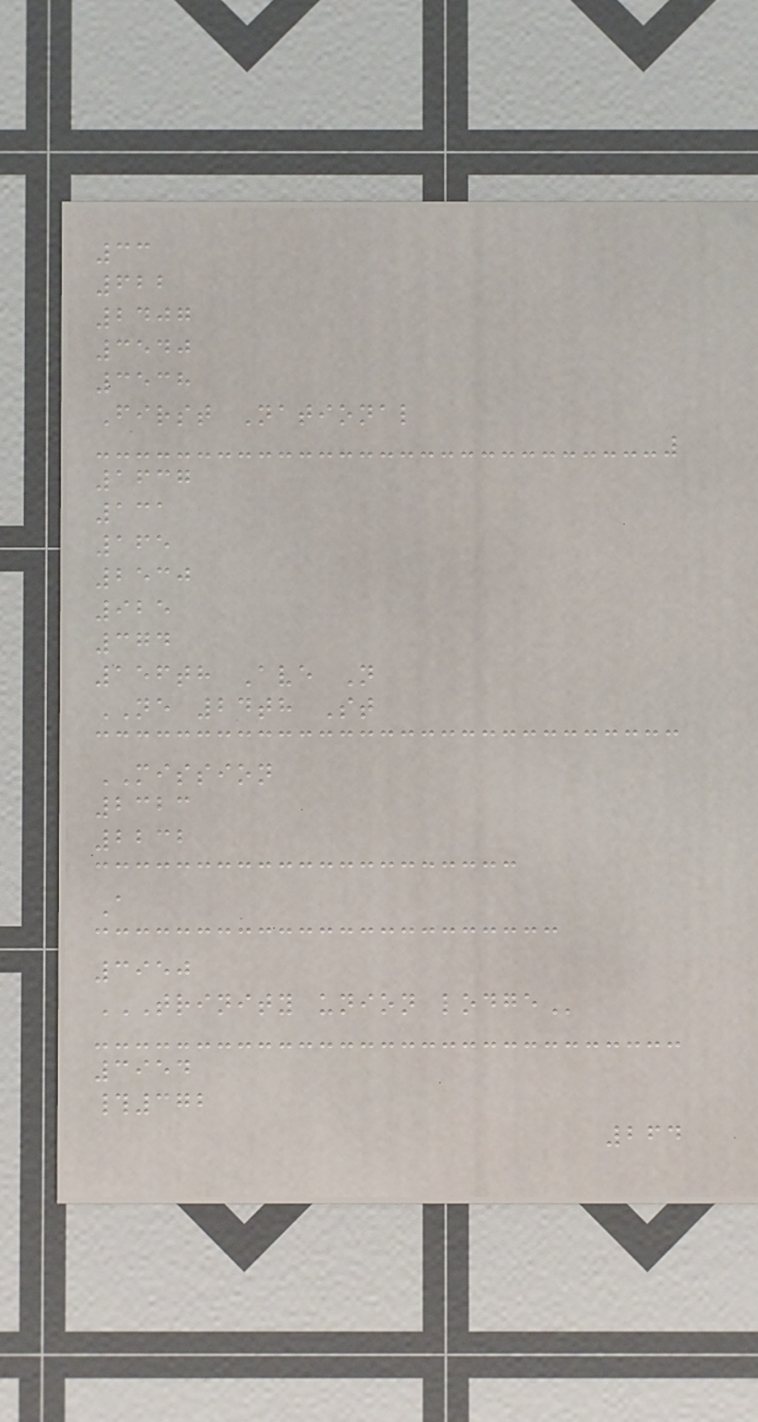33
622
2407
3540
3538
First National
1637
131
165
2530
925
374
156th Ave N
NE 24th St
MISSION
2323
2232
A
3950
TRINITY UNION LODGE
3954
#372
264
